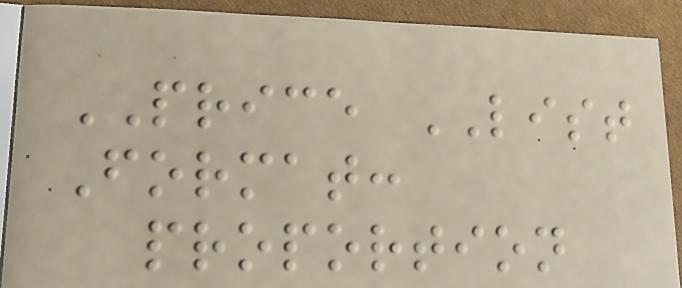PRICE LIST
Format:
proportion
